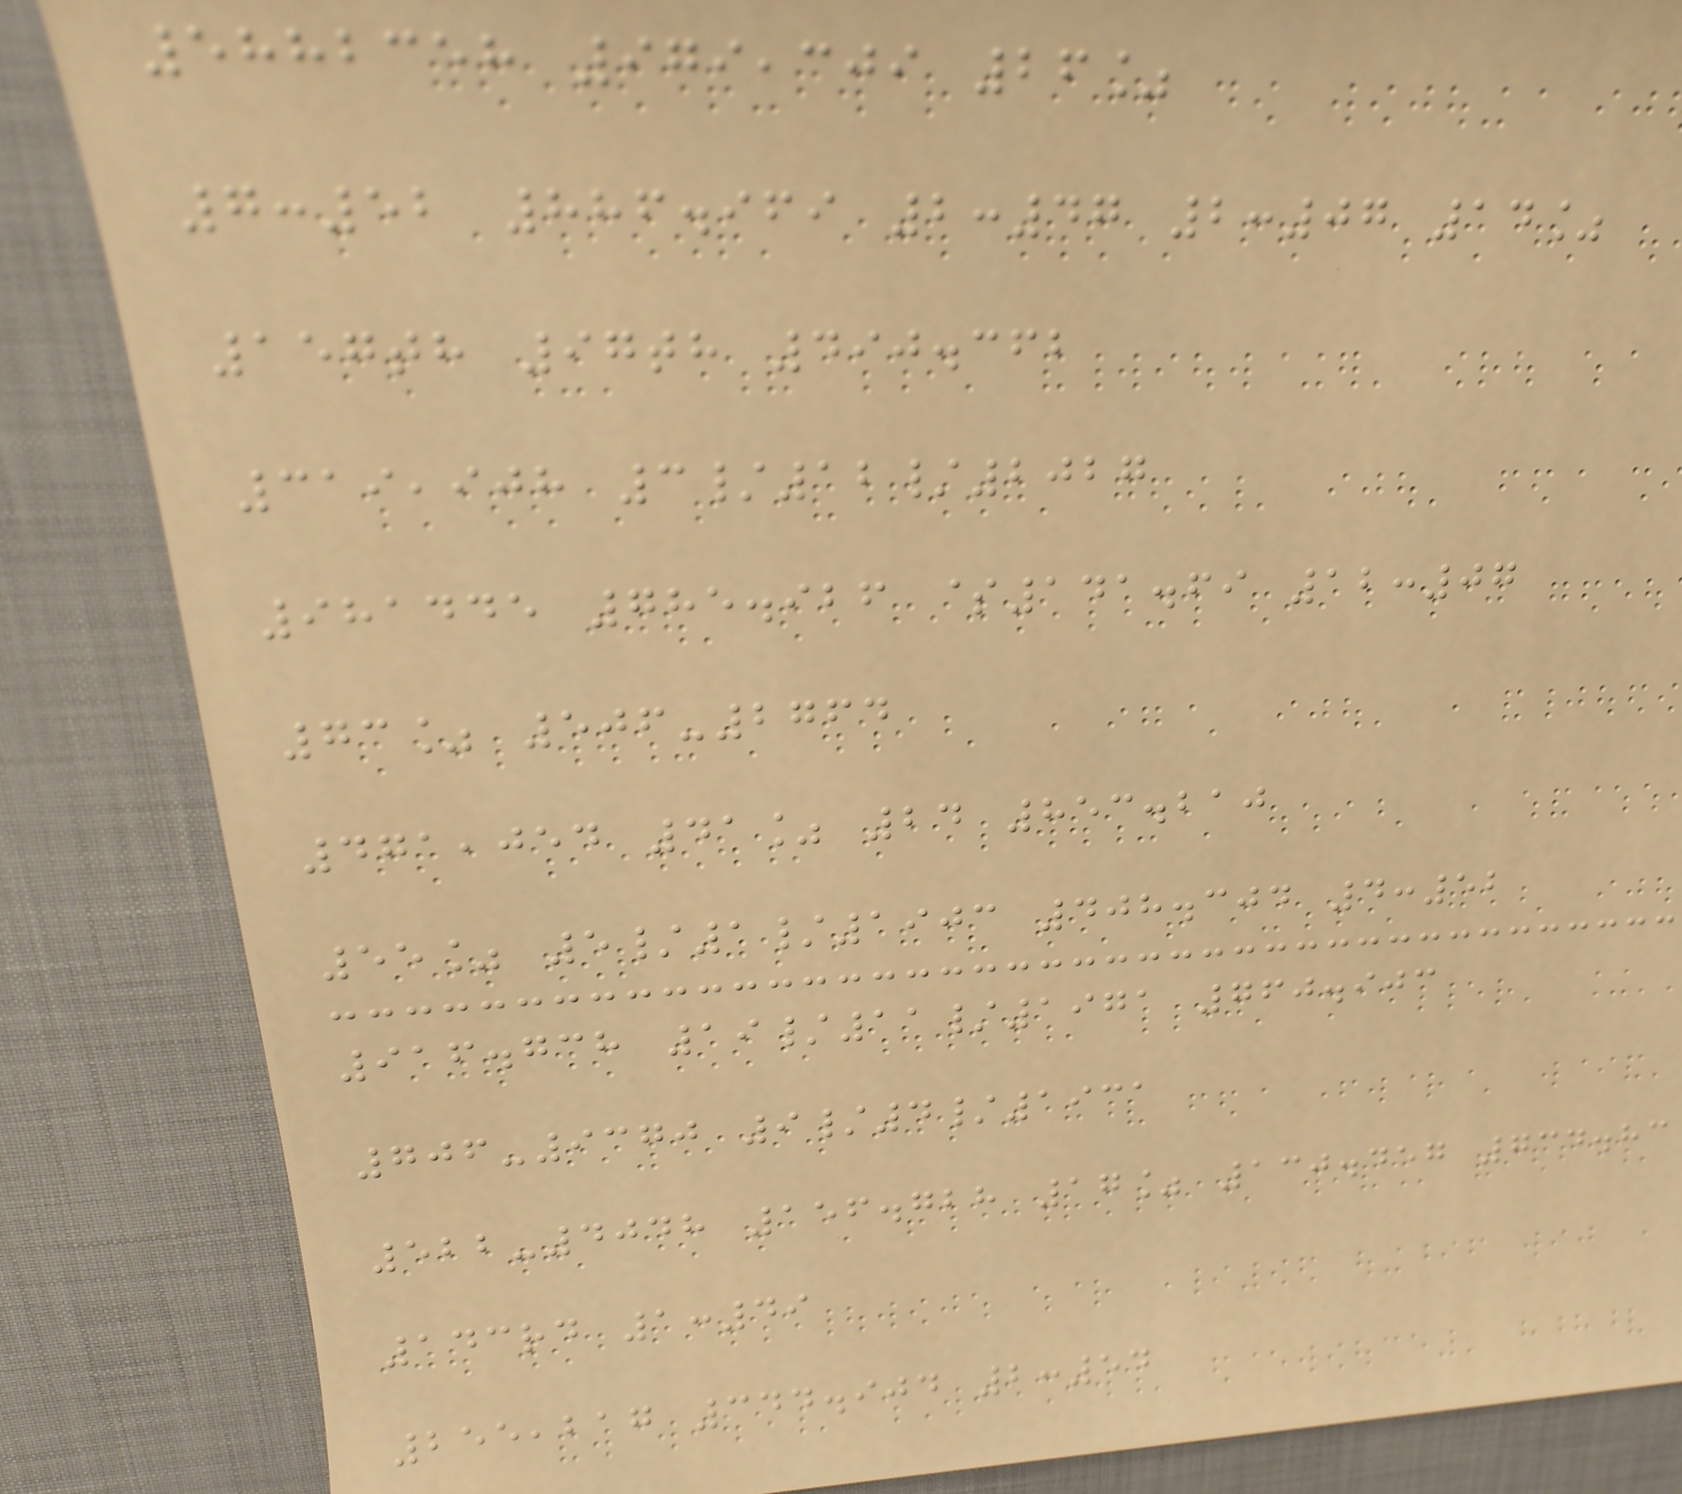5882358 979,309 26%
7:52 886.969 2:47 2:07 14%
157th 97th 490.362
319,908 3/12/2027
981445 785.926 $141.69 12:07
73% 506-2764
471,054 41% 24 853.210
55% 5/1/1903 408.304 4:52
916.738 19/11/1971 760.903
706-9370 9/4/1931
522-4048 156.728 17% 130.457 734.83
143rd 1:49
255,217 344.904 2:54
